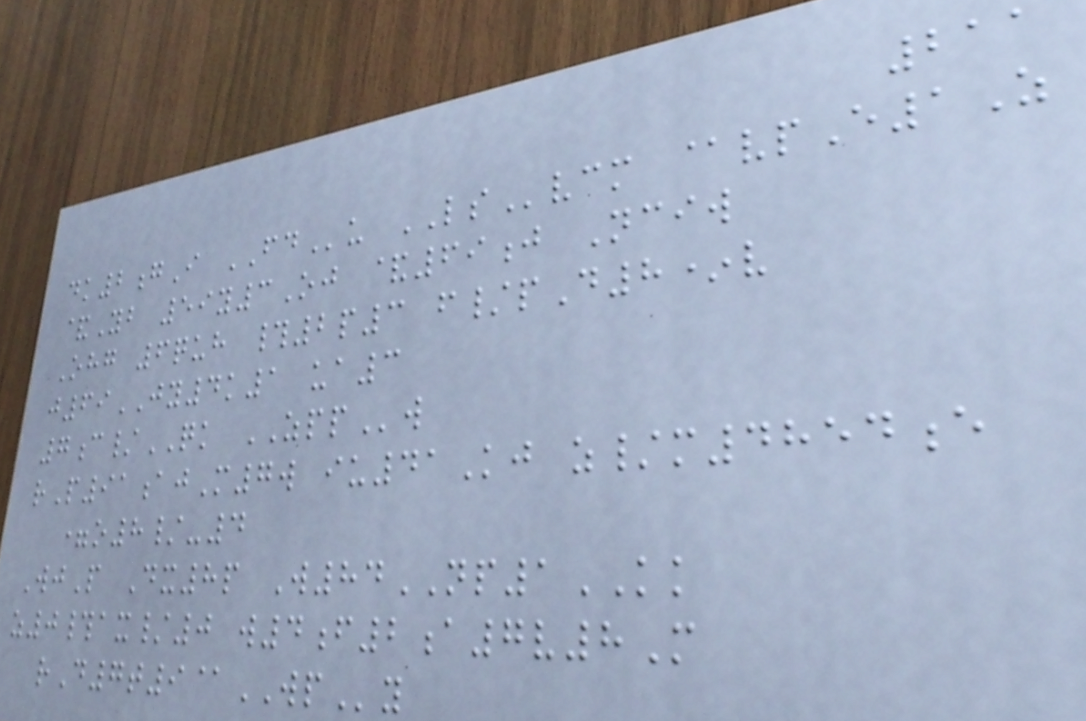211
dk2gI FDu LSvcm @vpE1Z
&Yb 59y3Oj &69j Nciw
Ohg 6quh #2p3 f/pD8*v
j69JY4k1 ua3
7c/QK ZPPw
rP91ajM7w iu41Kj z/m4854e
=o8/-4
WjP Dx8p W84NP1KK
z0#ax/0 w4f2a7v8M
rD7t9@WPy
